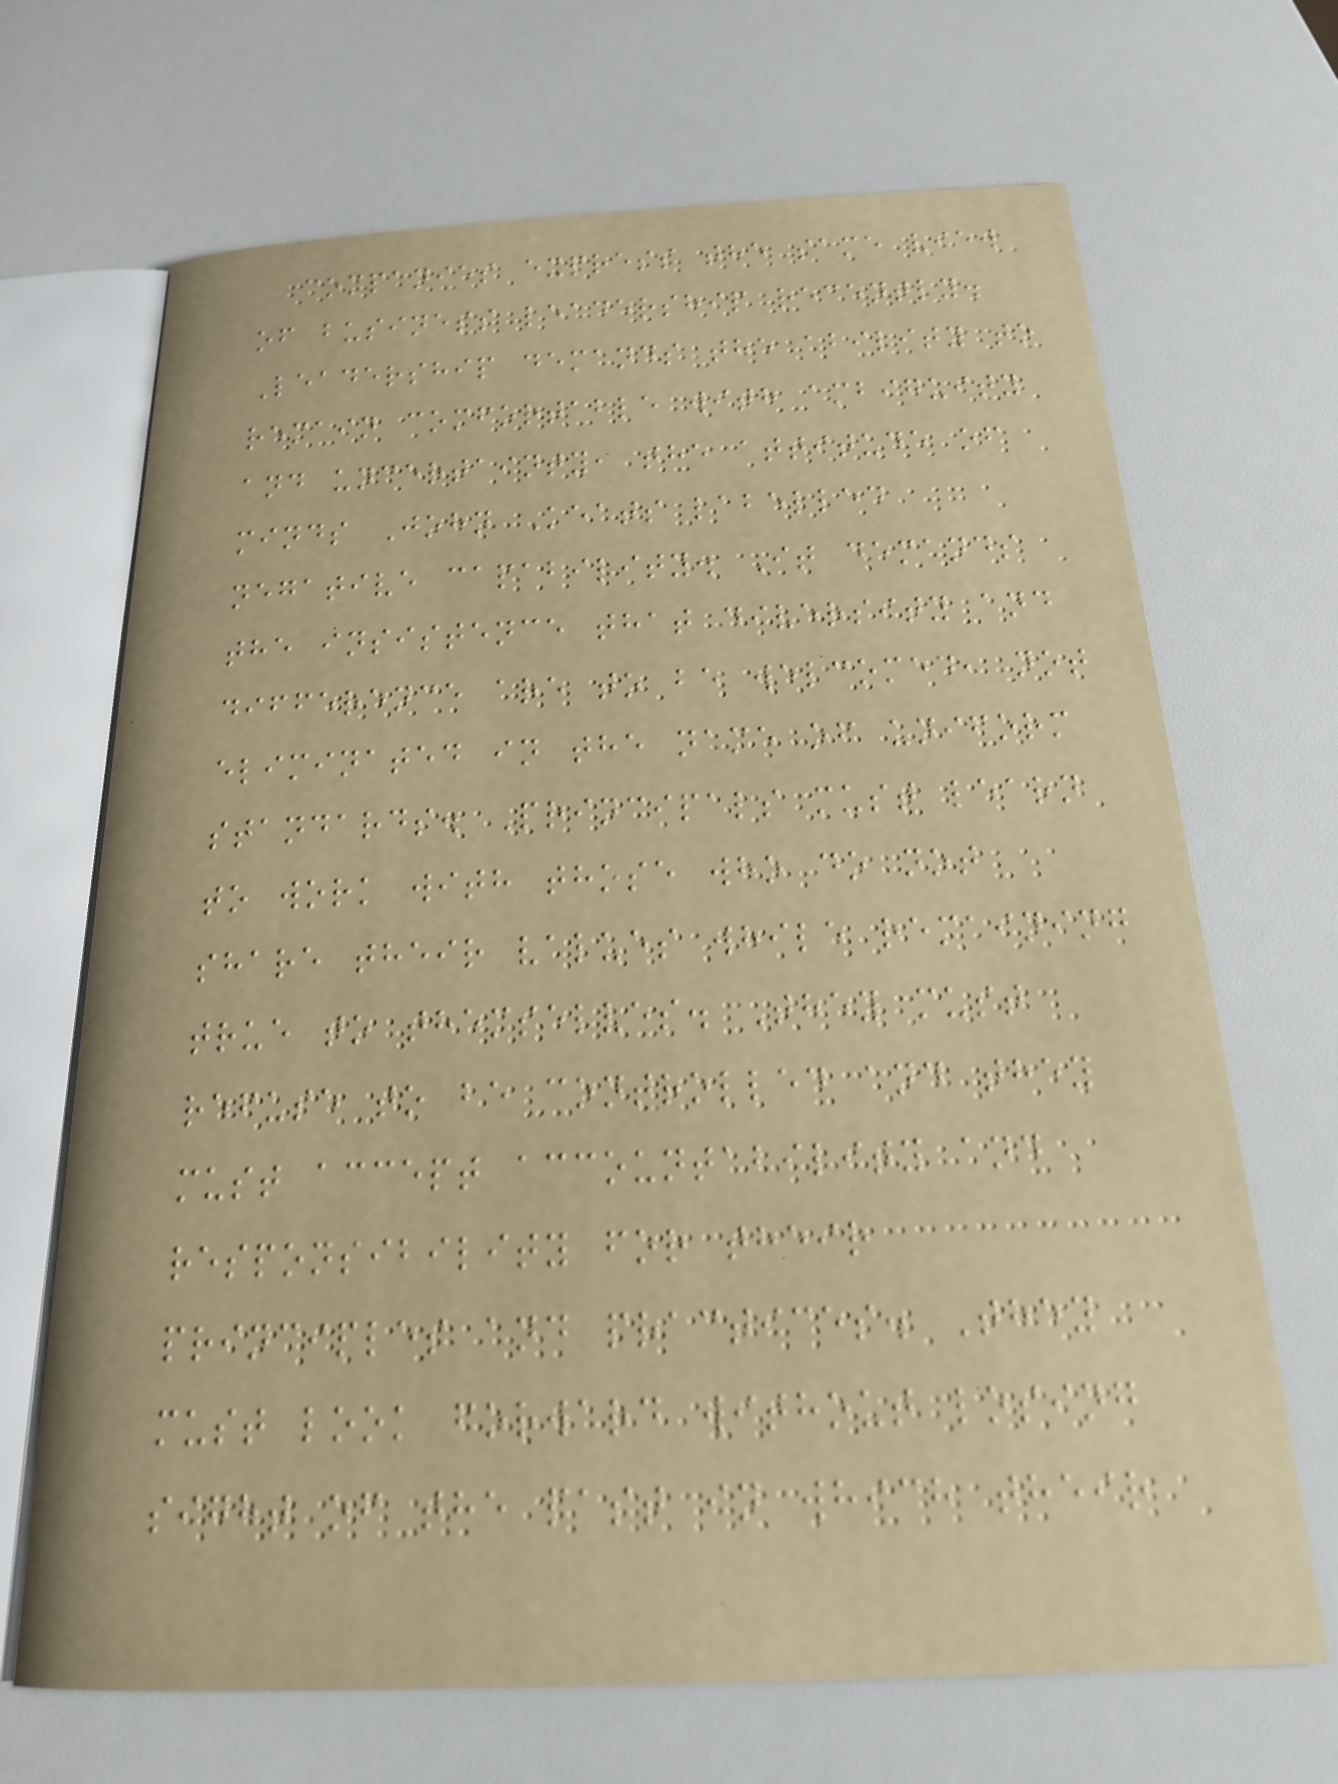companies express the same view
of business leadership recently.
Leadership demands the ability to
remain comfortable with ambiguity
and uncertainty, the attitude of
minds John Keats labelled
negative capability. It demands
the insistence that diversity and
difference are to be welcomed, not
eliminated in the name of uniform
standards. Principals must learn
to work with those who do not
share their values while remaining
true to themselves. They must
refuse to be controlled and they
must accept accountability and
responsibility for their
principles and practices. They
must look forward without losing
sight of the past in which their
